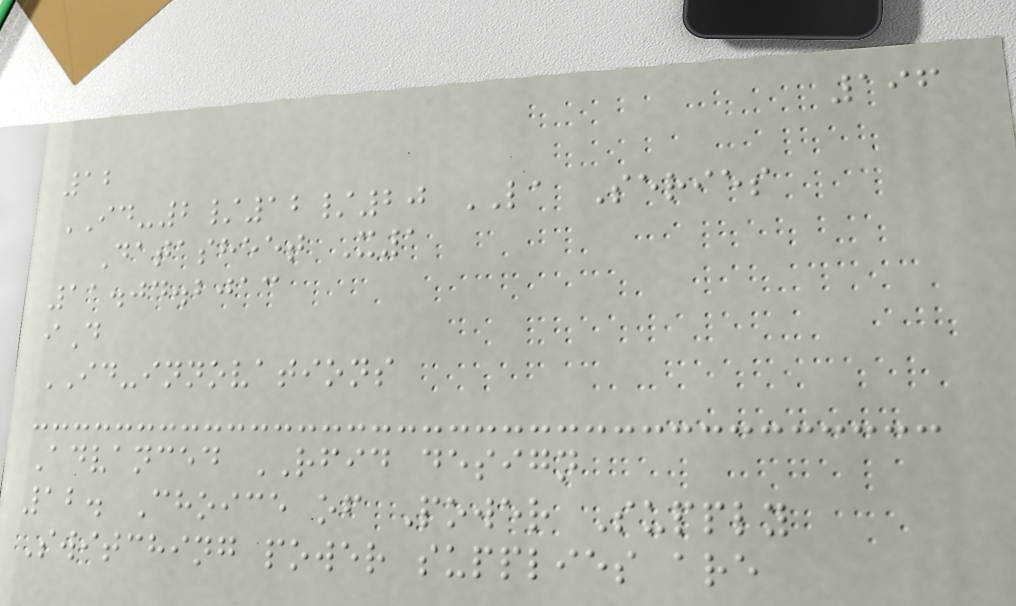196
12
ID-2/12/20 LA Series
Datasheet X1
11.04.2013
iD
ID-innovations
Advanced RFID design
12. Choice of Power Supply
Switching power supplies are
